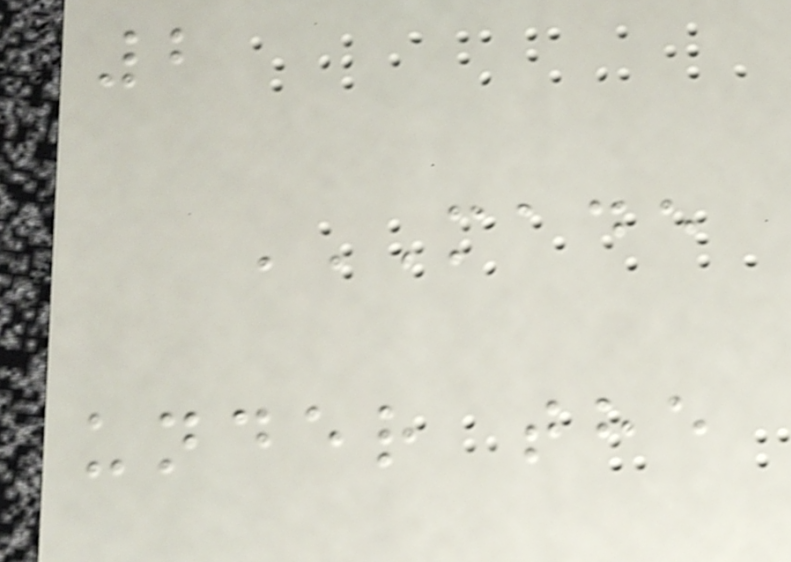2
MADE
UNDER THE
